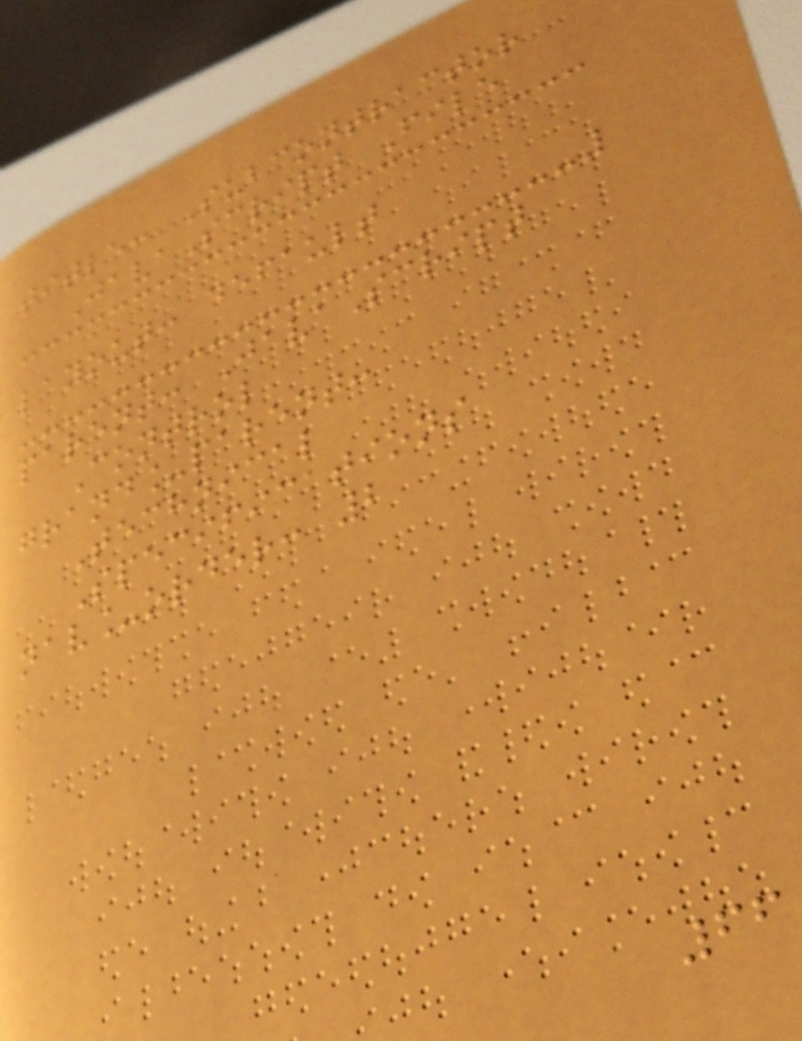title: Subcontractor
JavaScript File
layout: default
parent: JavaScript
Control
grand_parent:
Technical
Specifications
nav_order: 2
66
